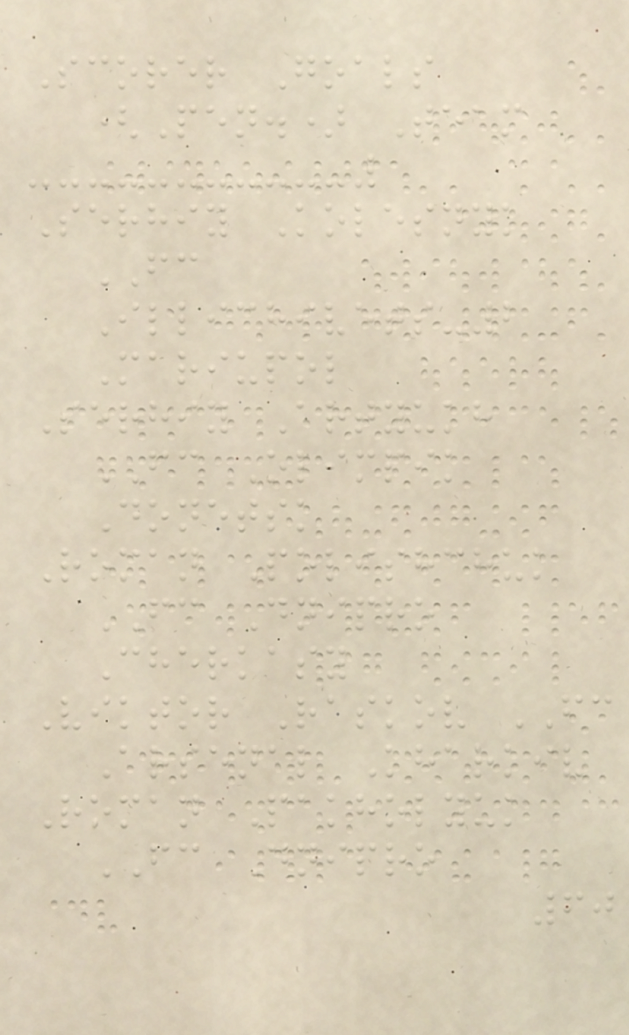Scorer Goals
(Pen.) Team
Serhiy Kolesnyk
FC
Illichivets-2
Mariupol
Serhiy Artyukh
FC Olimpik
Donetsk
Roman Polishchuk
FC Dnipro
Cherkasy
Viktor Raskov FC
Arsenal Kharkiv
Roman Pakholyuk
FC Dnipro
60
